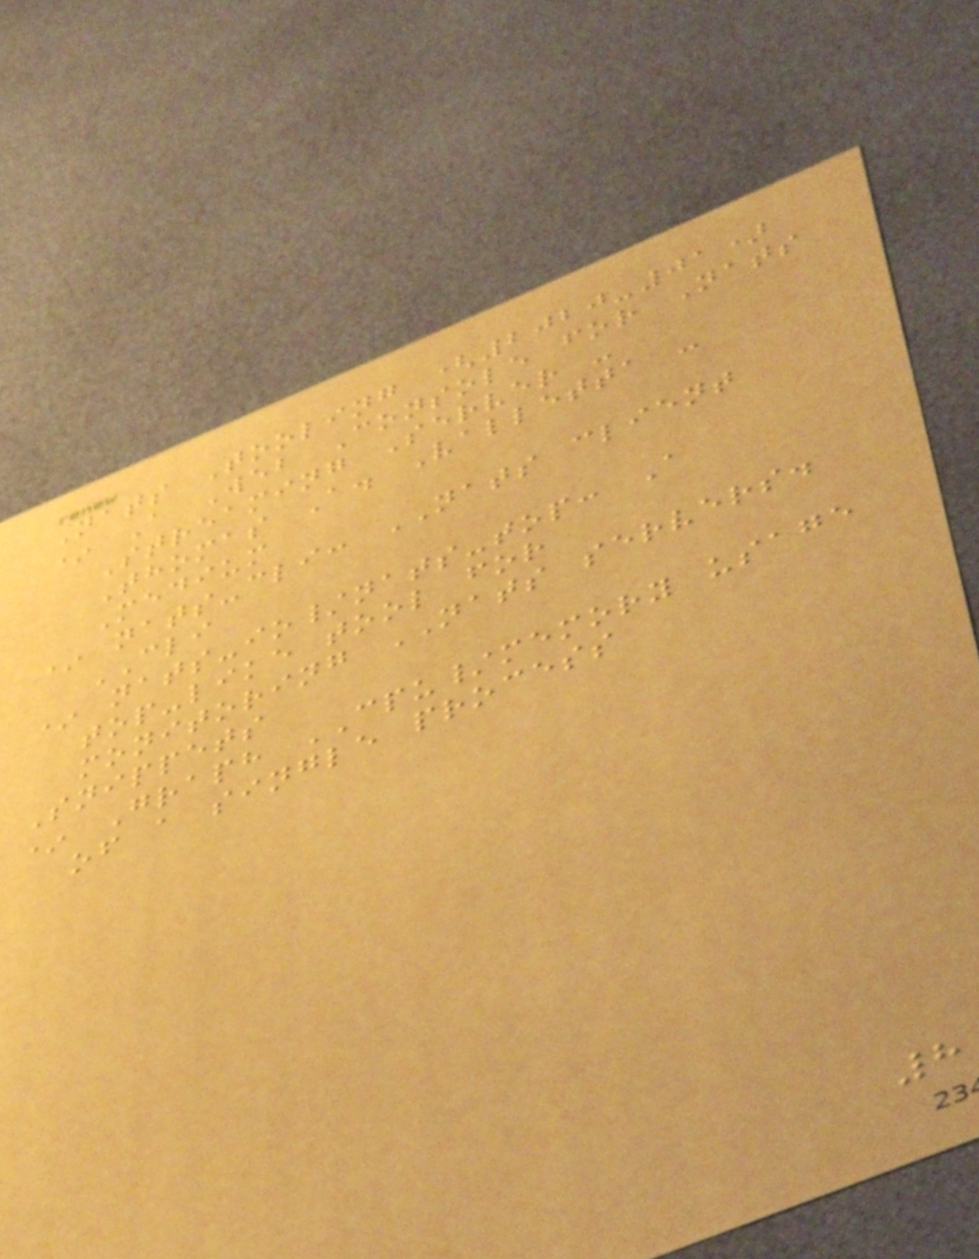Nats Tooling (2020-01)
* A Web Console for Nats
Streaming Server -
Thomas A. Valletta -
Medium
* nats-cli: NATS client
CLI
* nats-io/nats-top: A
top-like tool for
monitoring NATS servers.
Snippets
* Graph CPU/memory usage
of a single process
8
